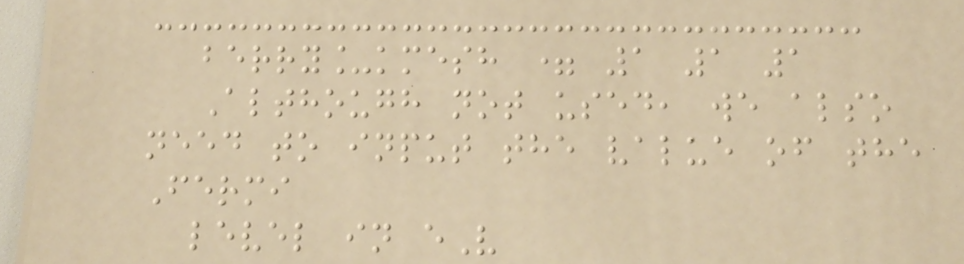berry_kmesh = 1 1 1
Although not used, we also
need to input the value of the
Fermi
level in eV
